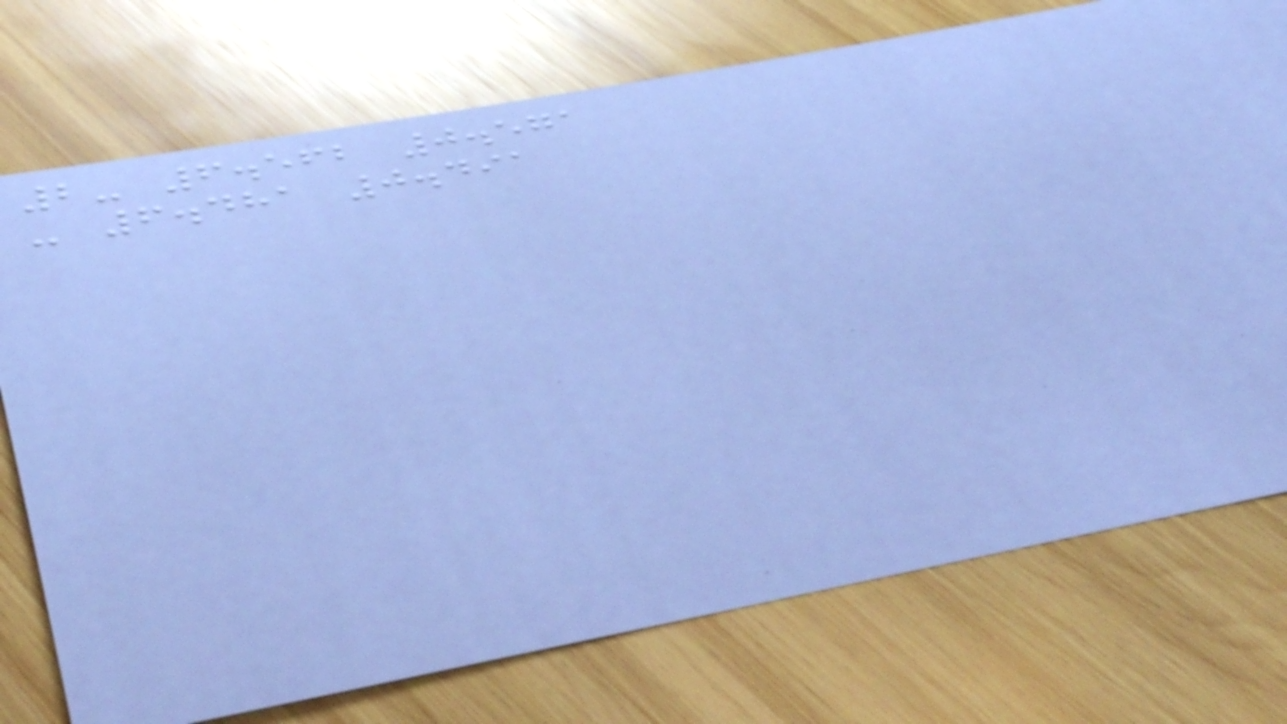2- 6.562 0.571
- 6.481 0.491
